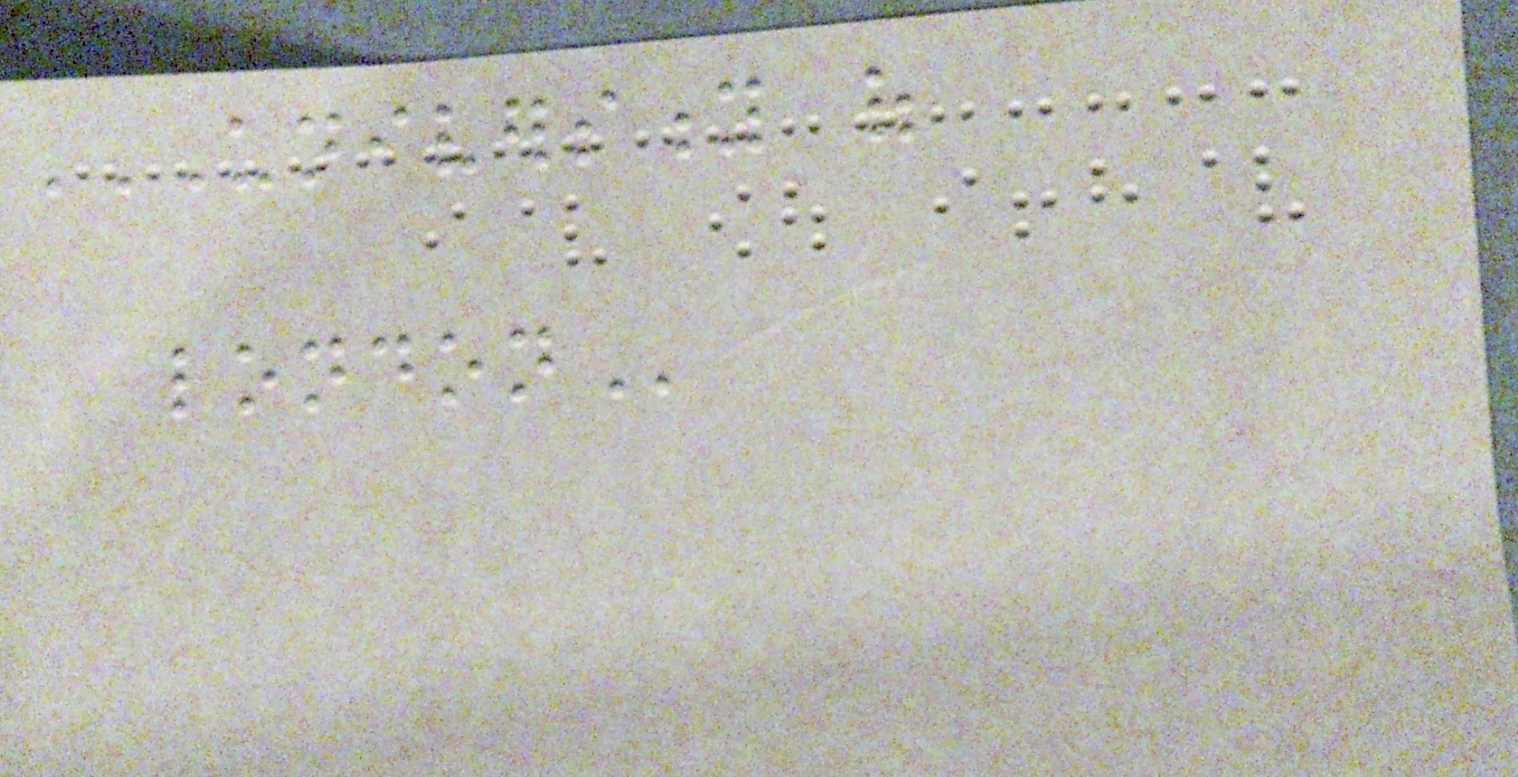UNIVERSITY OF
LONDON
